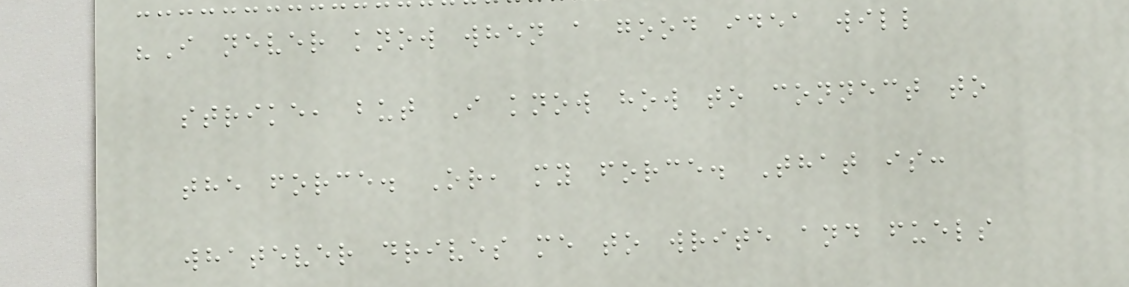"I never know when a good idea will
strike, but I know how to connect to
the force. Or, my force. That is:
whatever drives me to write and fuels
